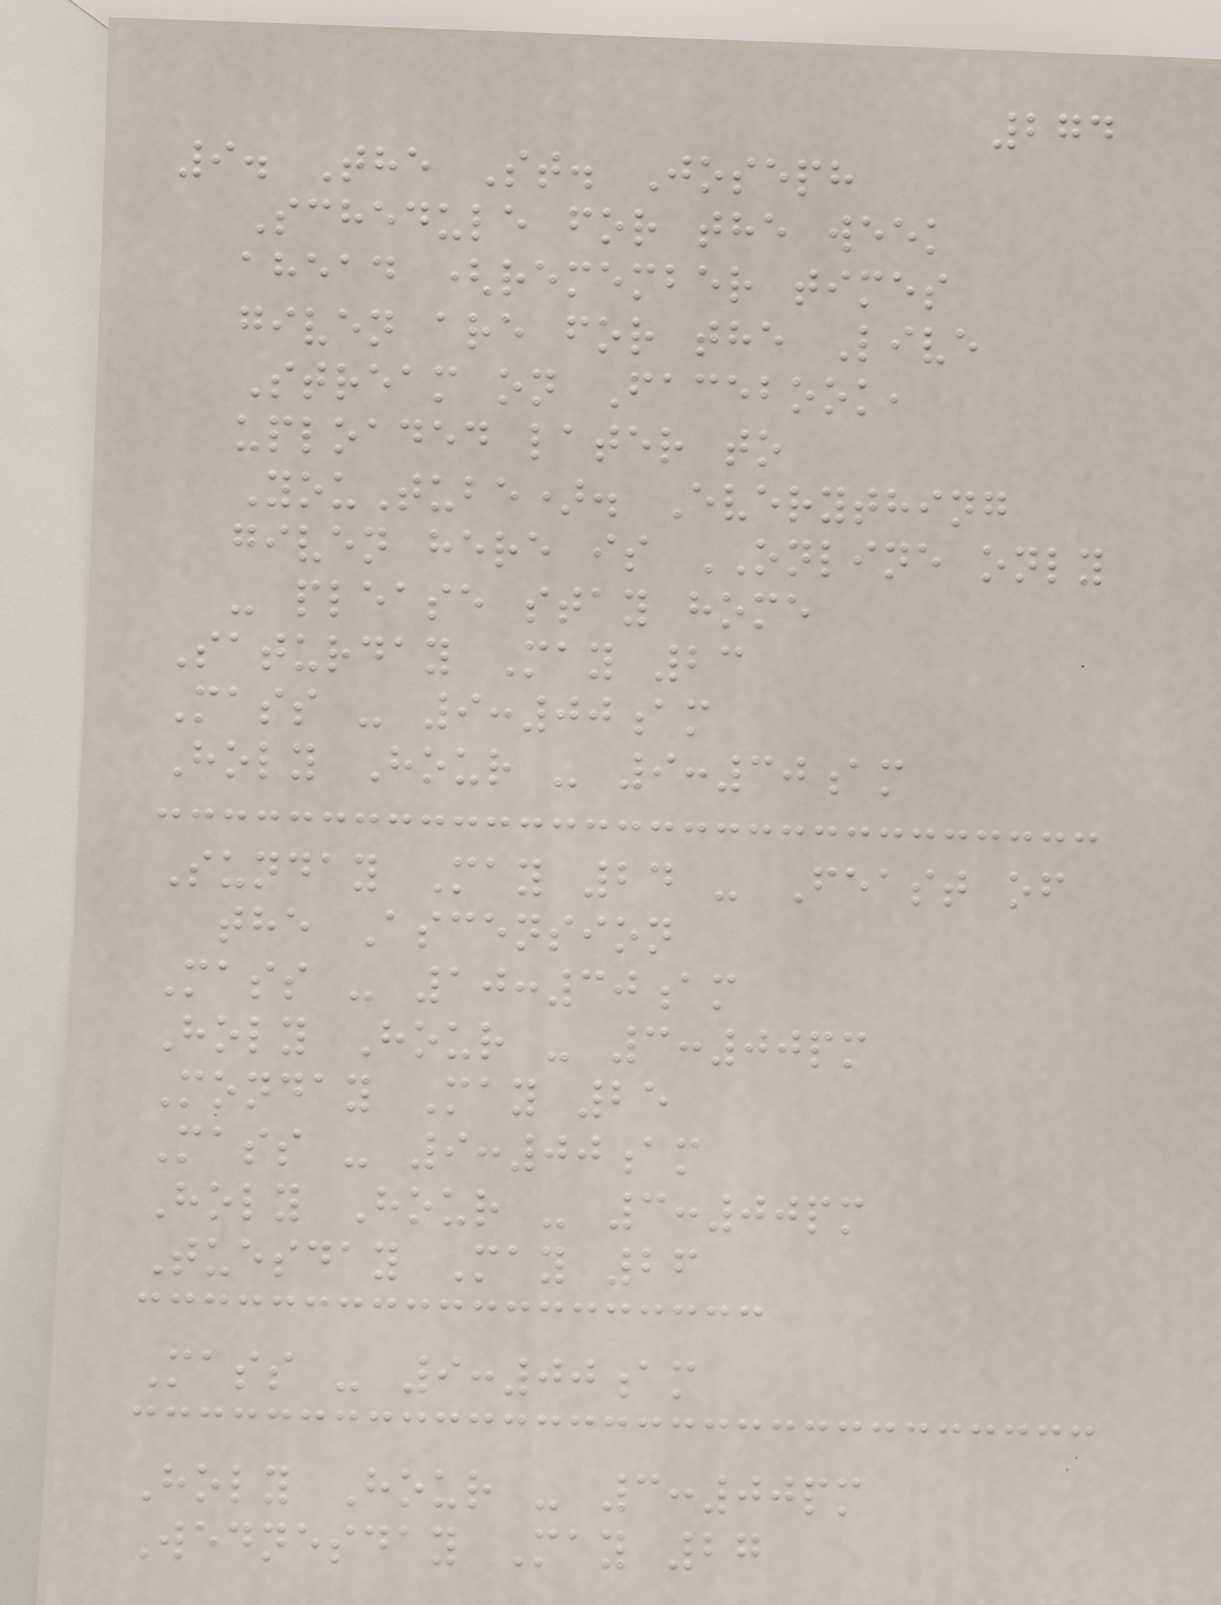274
9. The St. Joseph
Schedule for the week
ahead (remember times
given are for the Live
Stream on Facebook,
uploaded later to
YouTube). Everything
given here is ONLINE only
- please stay home
Saturday May 23
Mass - 9:00am
Holy Hour - 9:30am
Sunday May 24 - Feast of
the Ascension
Mass - 10:30am
Holy Hour - 3:00pm
Monday May 25
Mass - 9:00am
Holy Hour - 3:00pm
Tuesday May 26
Mass - 9:00am
Holy Hour - 3:00pm
Wednesday May 27
